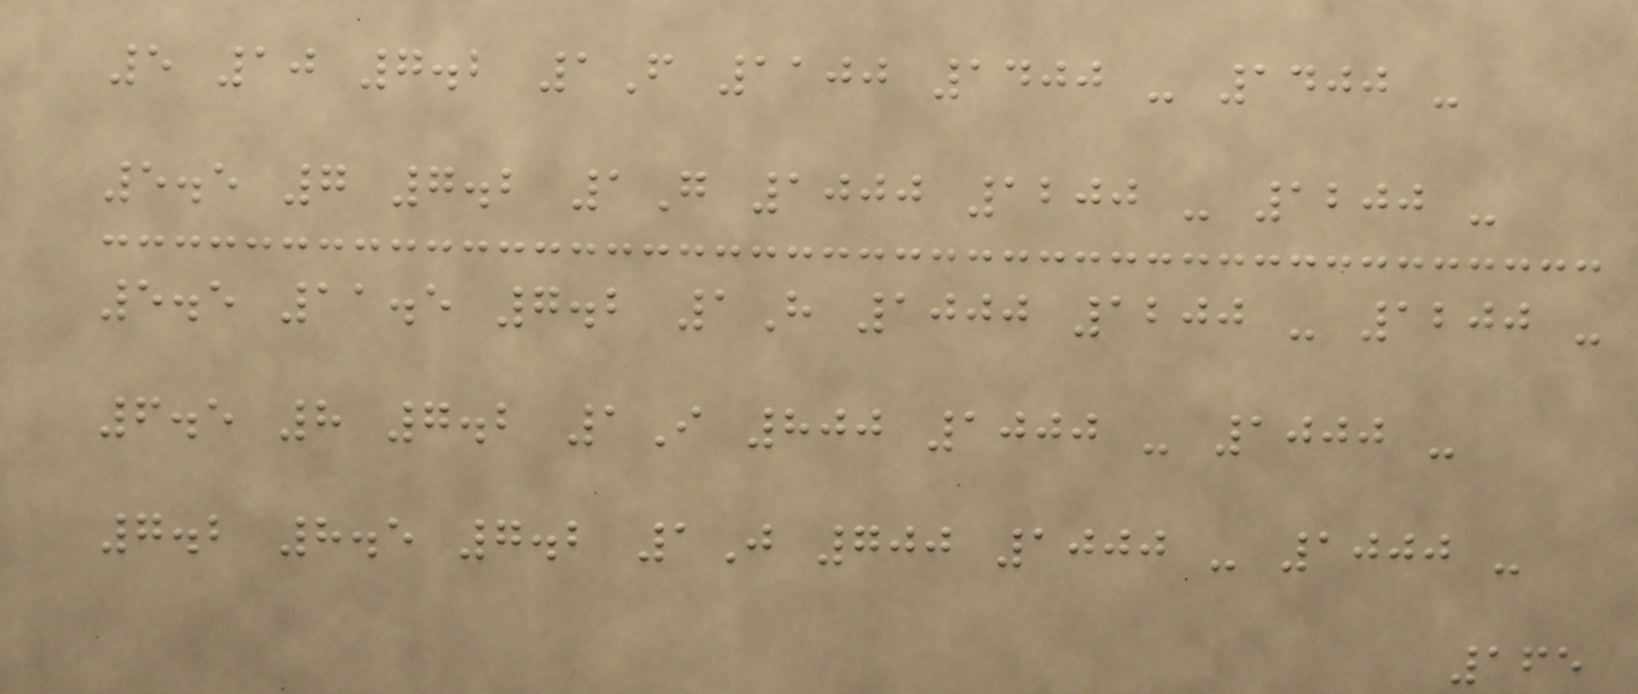5 10 7.2 1F 1100 1400 - 1400 -
5.5 7 7.2 1G 1000 1200 - 1200 -
5.5 11.5 7.2 1H 1000 1200 - 1200 -
6.5 8 7.2 1I 800 1000 - 1000 -
7.2 8.5 7.2 1J 700 1000 - 1000 -
165
